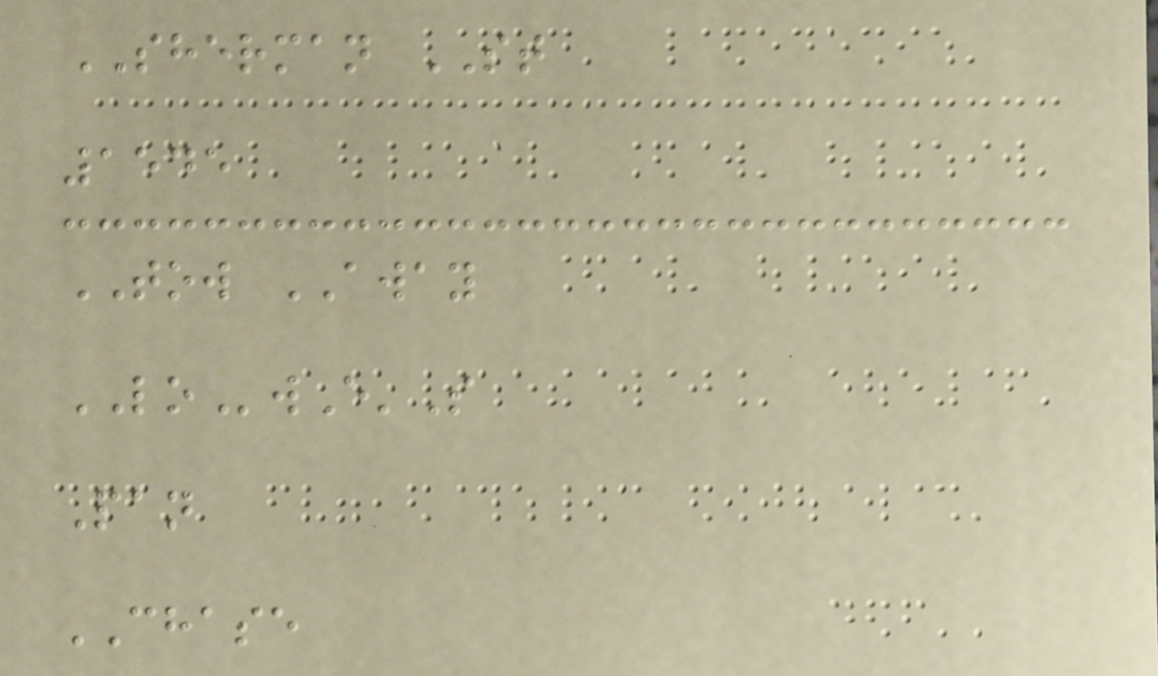SHERMAN ST
1545
TOW AWAY
LOwE'S
Pan
CHASE
